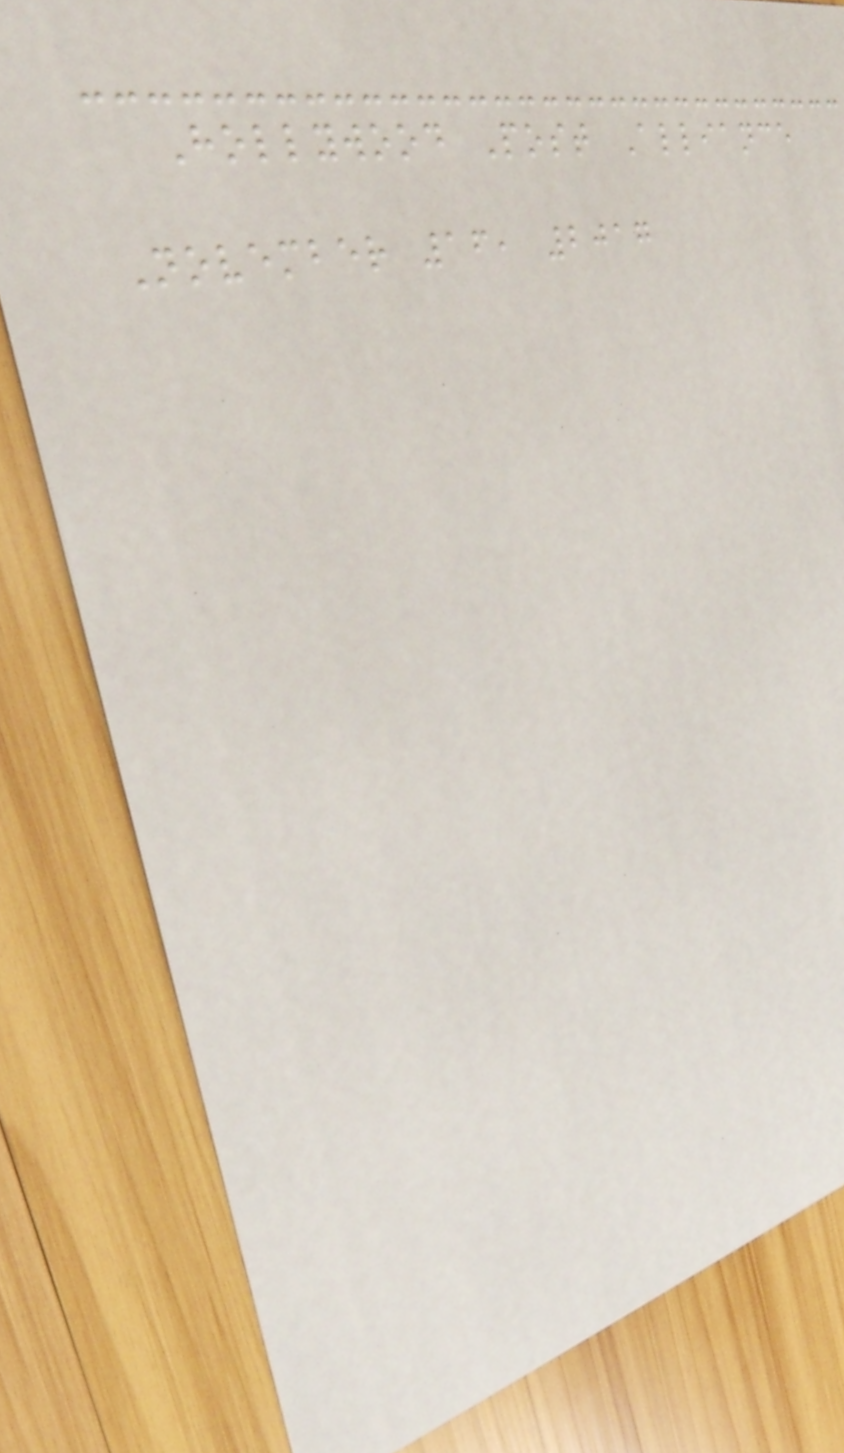Hollywood Post Alliance
November 16, 2017
